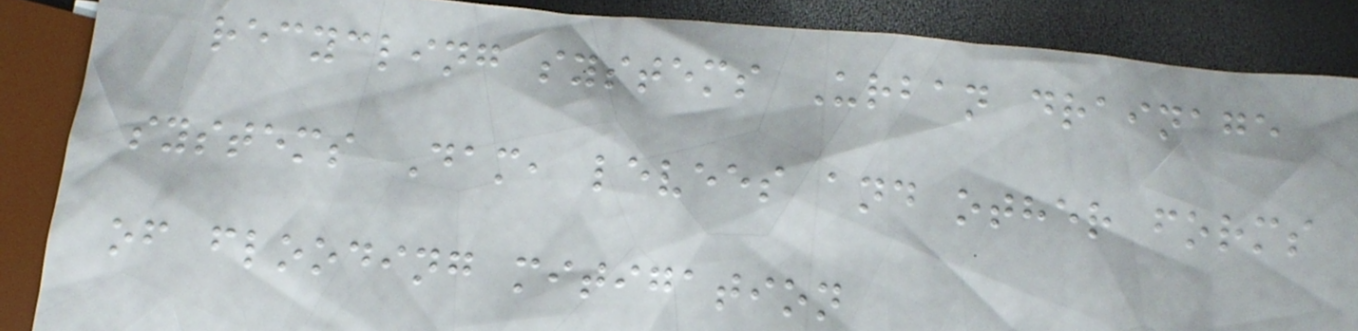recycling systems Urban drainage
systems Dam, levees and other forms
of flooding mitigation
